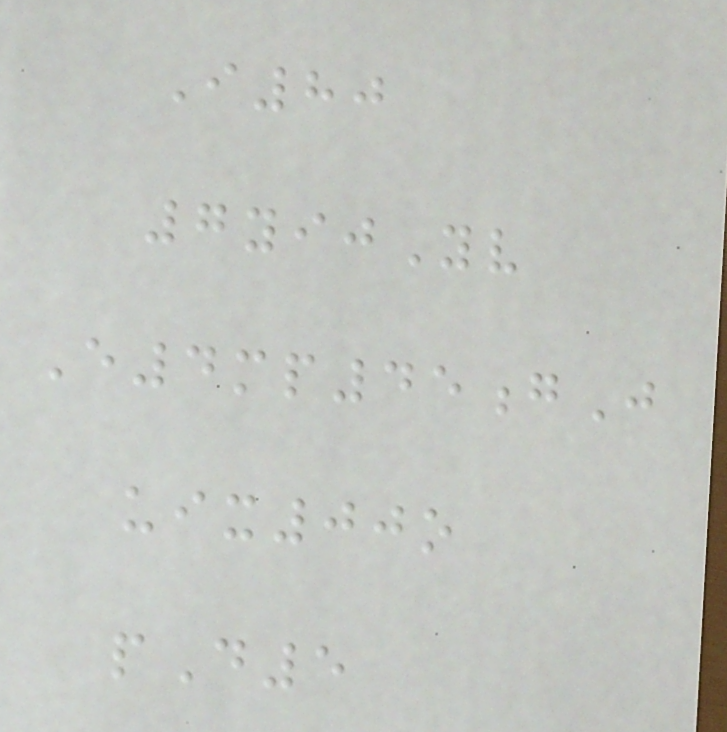I80
7yijYv
E4mp45gJ
uix00o
pD5
